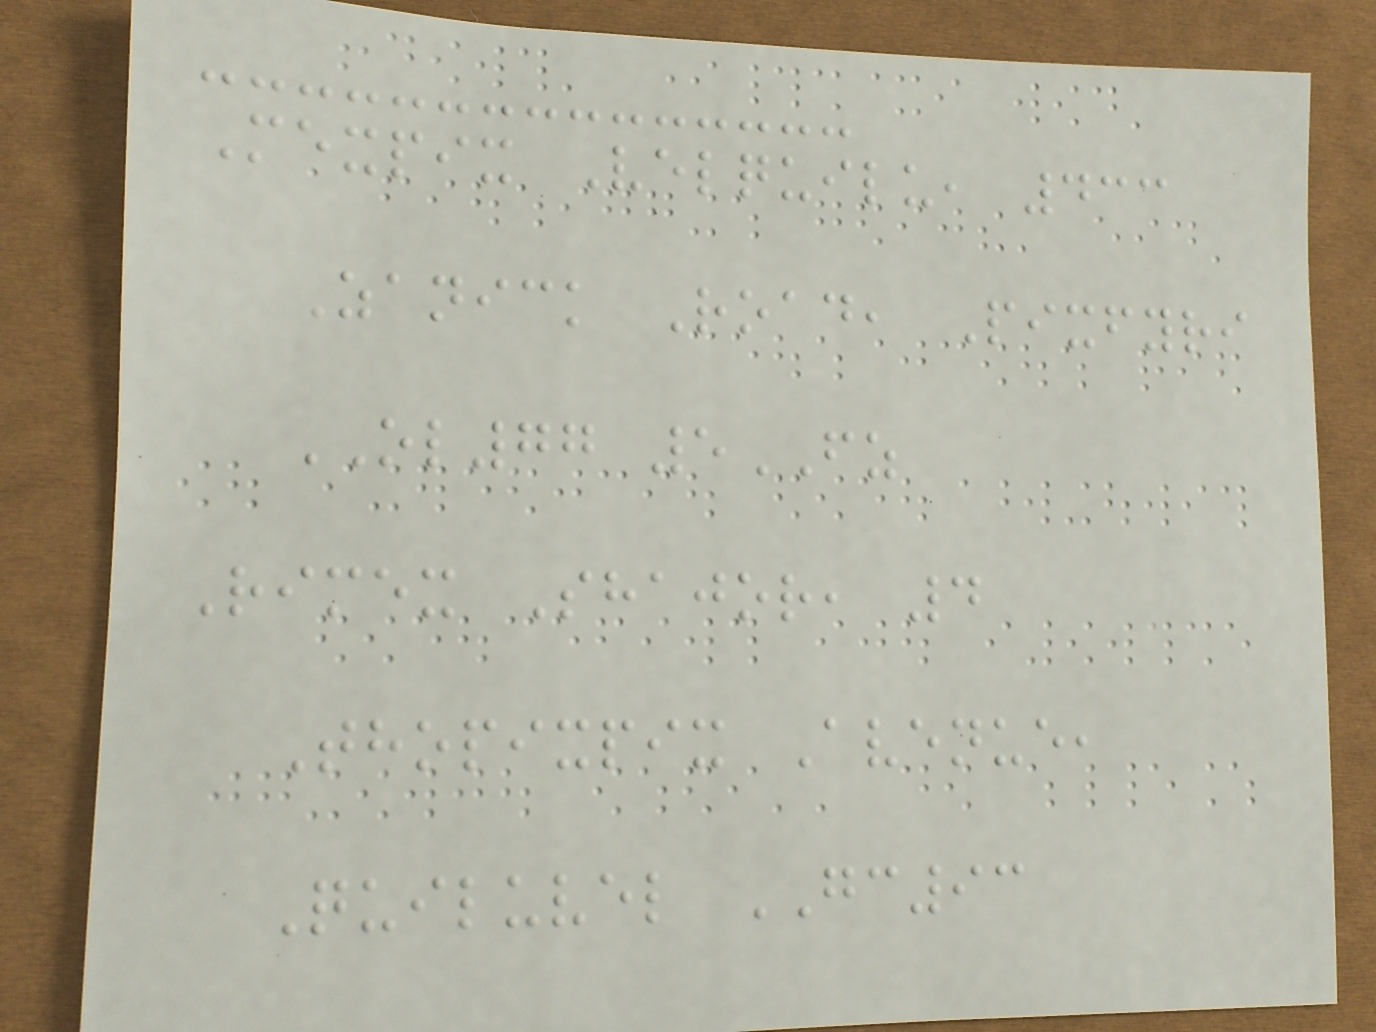Mexpix Velquilu, 433
Zanick Road, Pixfyri
OL77 5FZ
Rimex Shajor, 4
Thopixpix Avenue,
Quiluvel GC93
